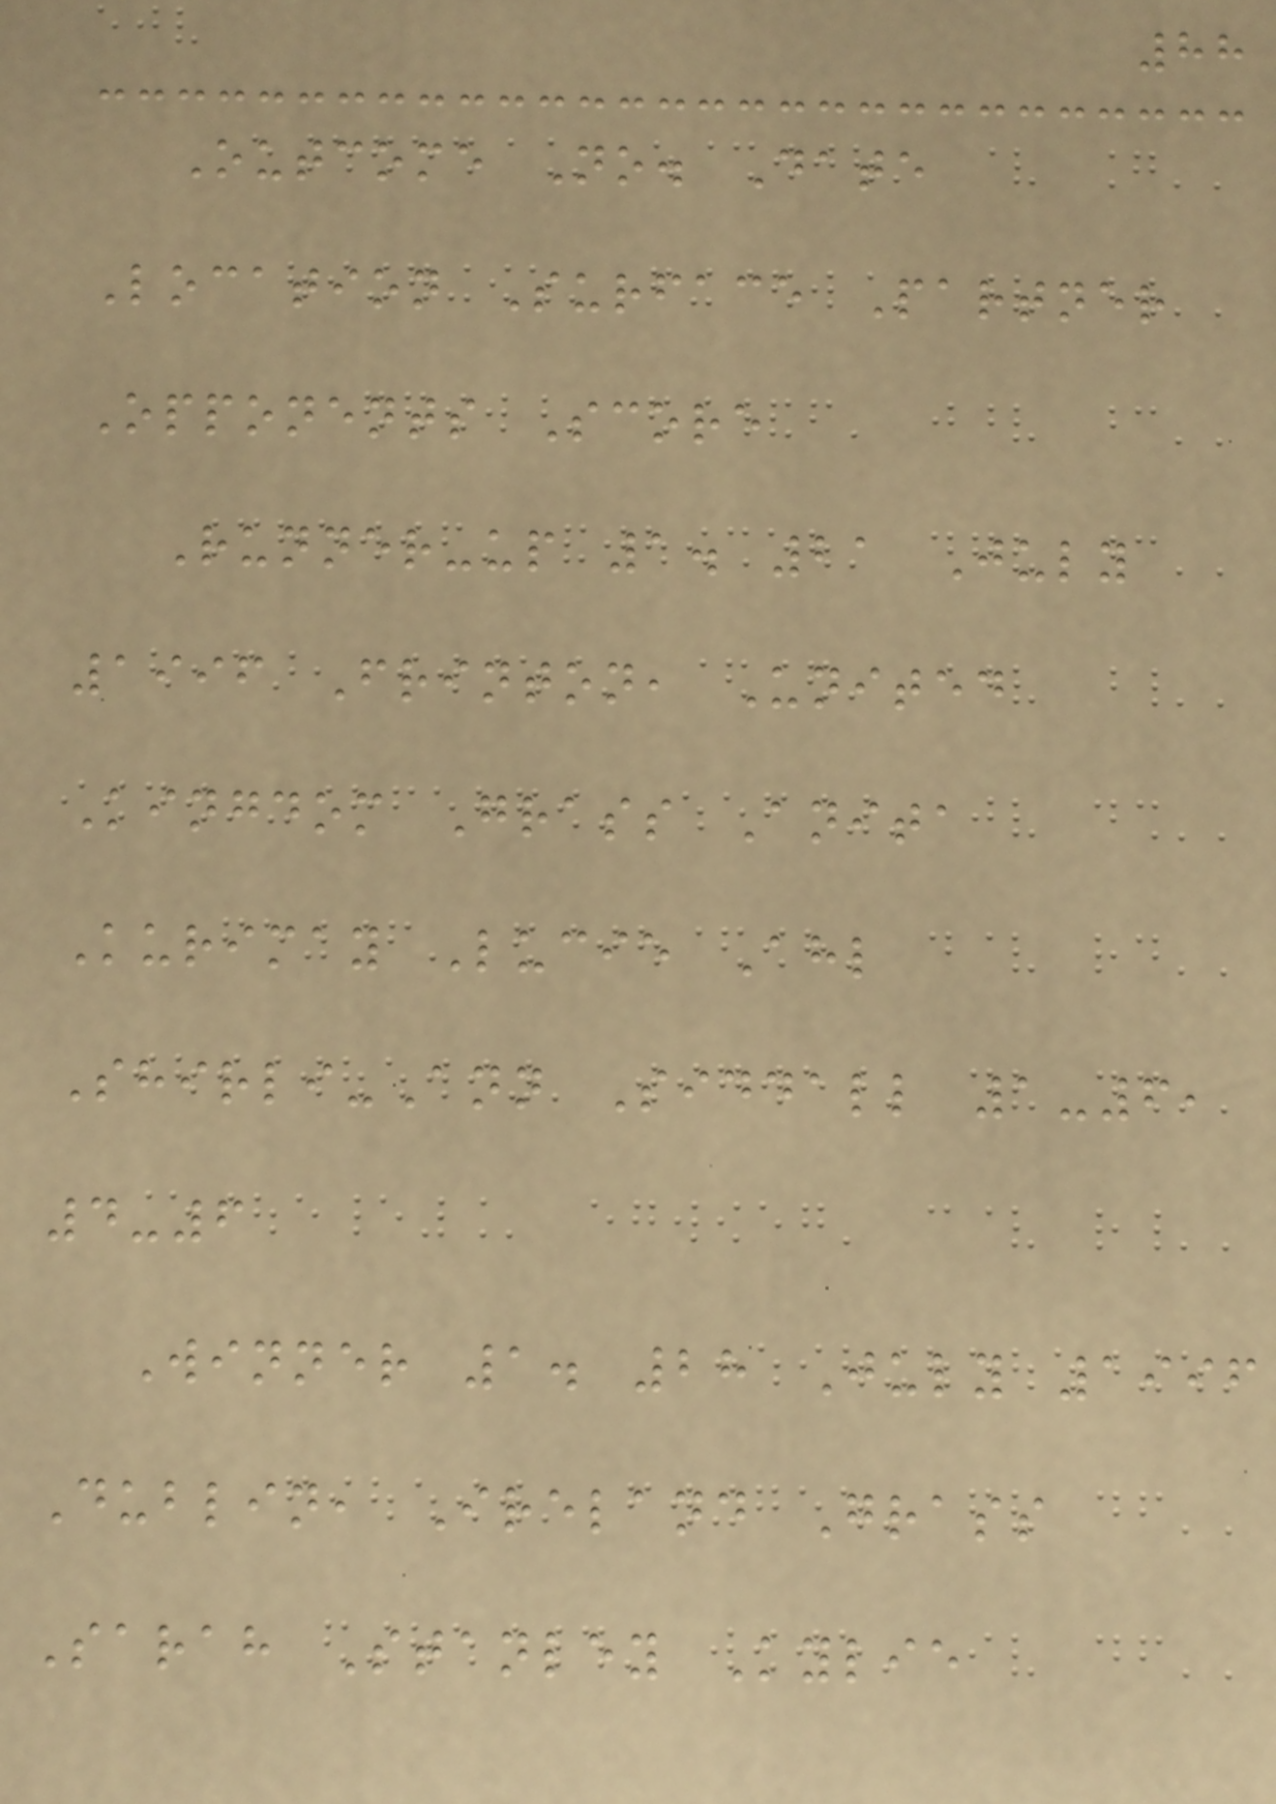88
Outcome No. Date
Location Surface Partner
Opponents Score
Runner-up 1. 21 July
1996 Frinton, United
Kingdom Grass Anita
Kurimay Lucie Ahl
Shirli-Ann Siddall 1-6,
4-6
Winner 1. 28 July 1996
Dublin, Ireland Grass
Sarah Stanley Kylie
